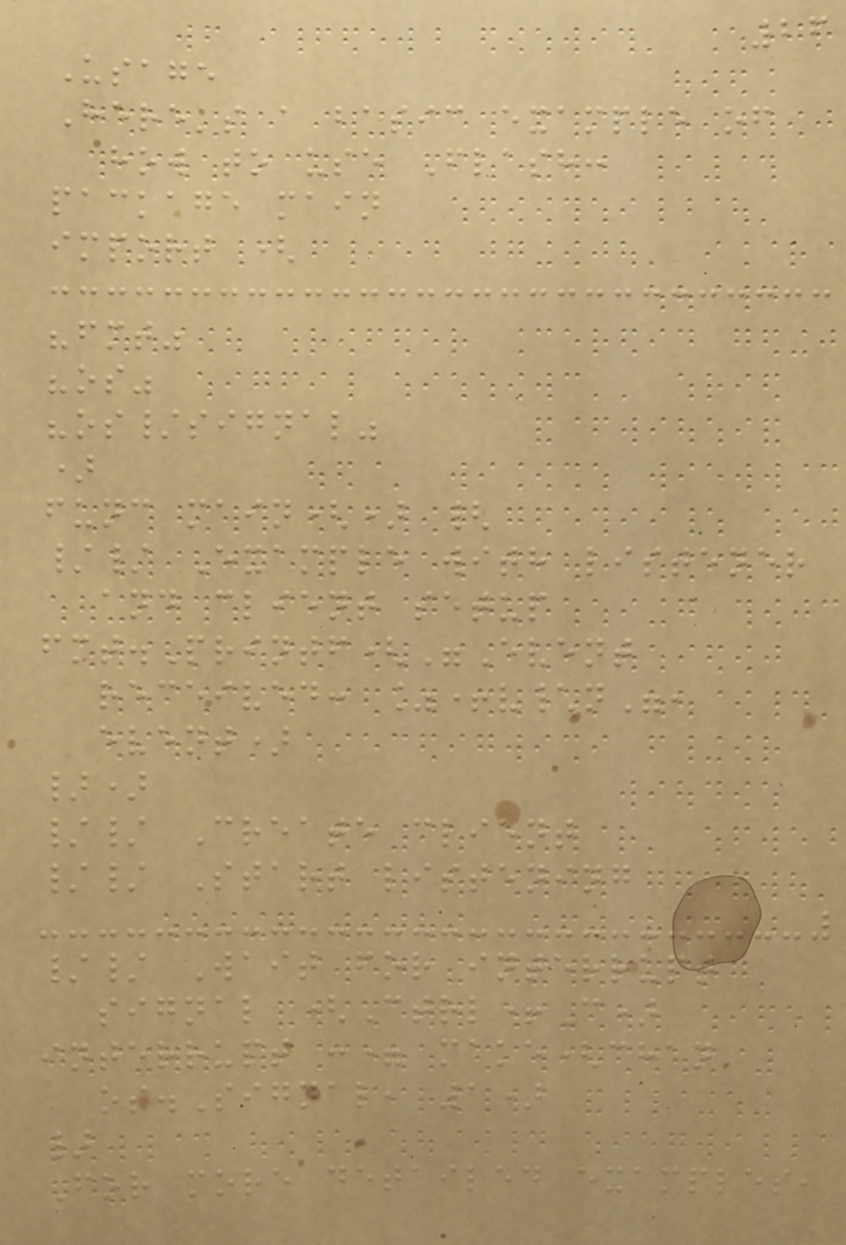26
Usage
Here's a basic example of
how to use Flash:
package main
import (
"fmt"
"os"
"os/signal"
)
func main() {
// Example with listener
and client setup
fmt.Printf("Event
received: %+v\n",
event)
})
// Create client
// Start listening
// Wait for interrupt
signal (Ctrl+C)
interrupt := make(chan
os.Signal, 1)
}
For more detailed examples,
